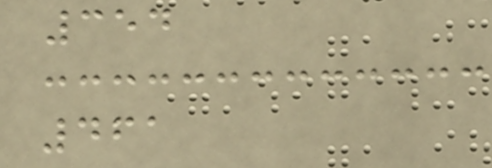354
461
